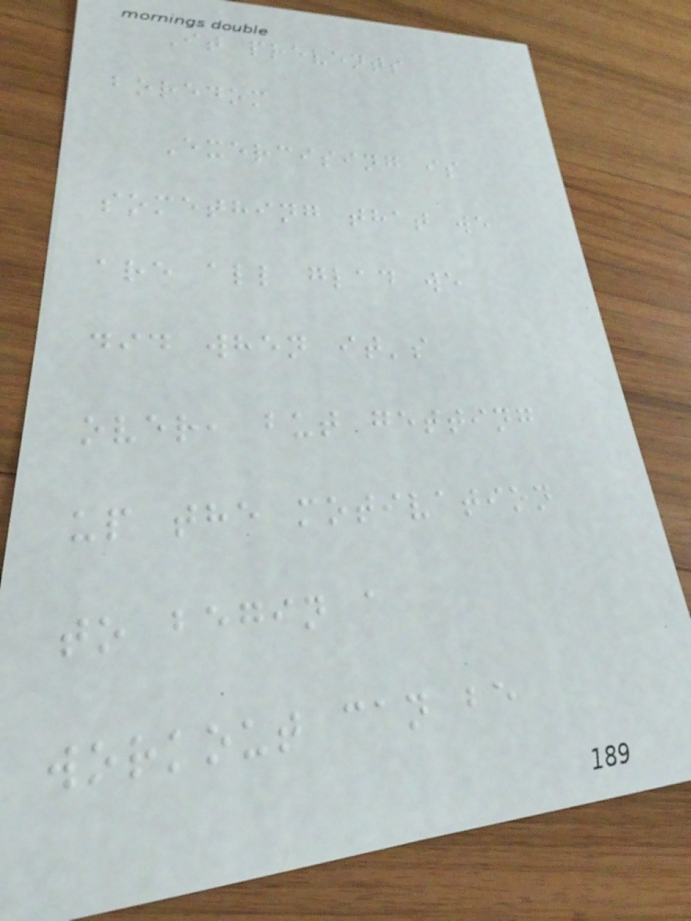It prevents
boredom
Exercising is
something that we
are all glad we
did when it's
over, but getting
up the motivation
to begin a
workout can be
